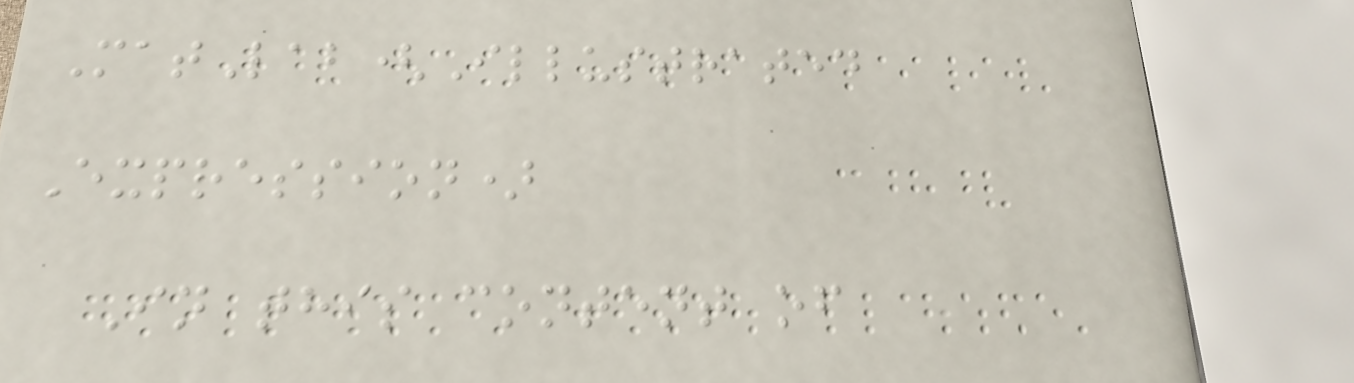MatLab(Illustrated
Expression)
In this content of
